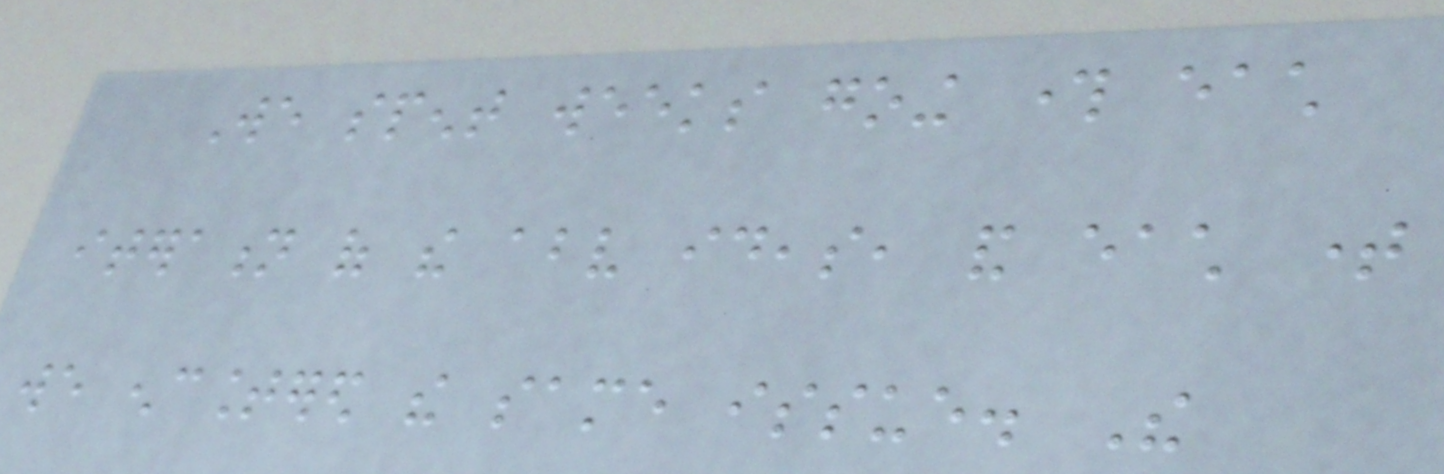We spent weeks going through each
iteration of the above ideas, and each time
we encountered the same issue. The
